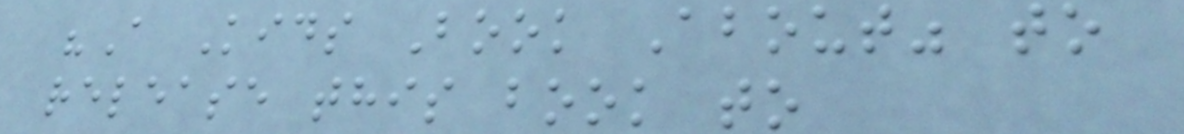"A Kids Book About" to
release this book to
